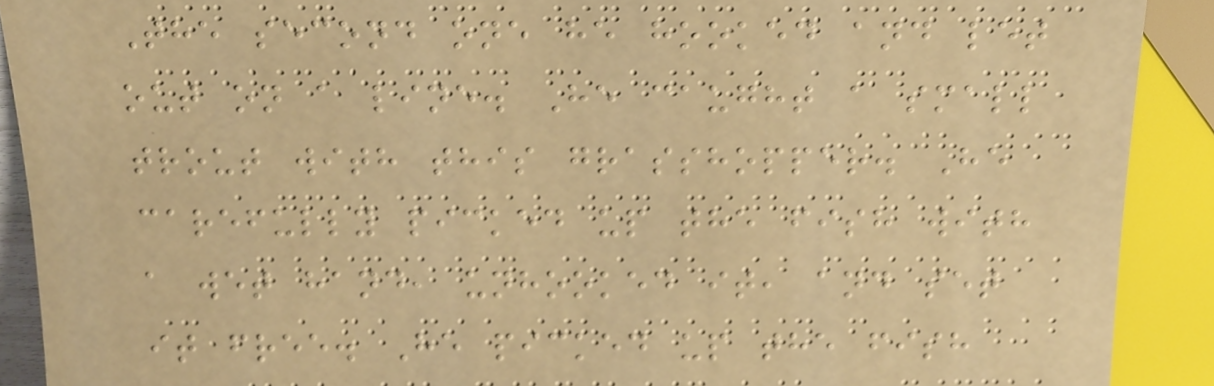The second one he hooked and let
out on a line. He caught a small
trout with this grasshopper. He
carefully picked up the fish with
a wet hand, unhooked it, and set
it free. He picked up the fish
